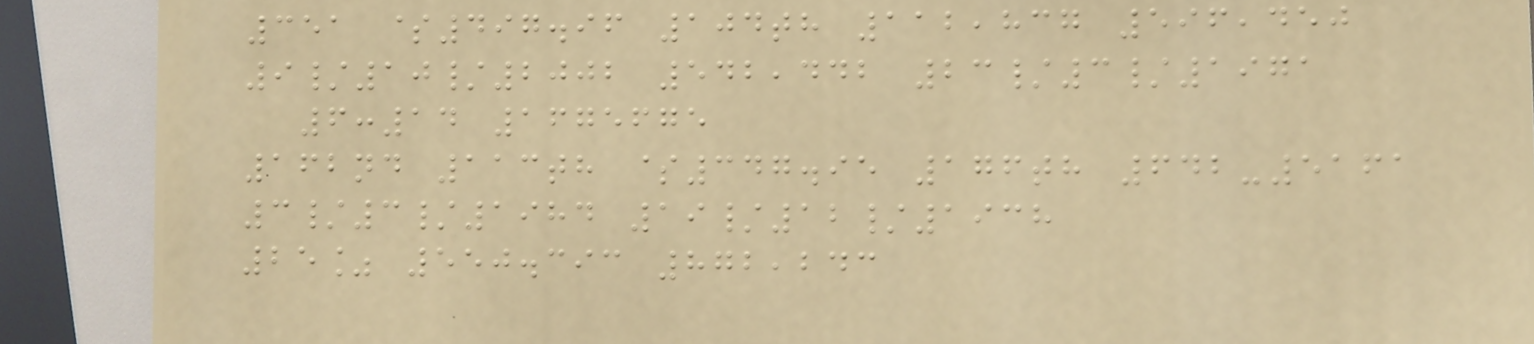351 $497.96 104th 112,837 596,450
9/10/2002 542,442 23/3/1971
6:14 1675675
162nd 113th $347.95 176th 642-5161
3/3/1984 19/12/1938
25% 550.393 872,243
